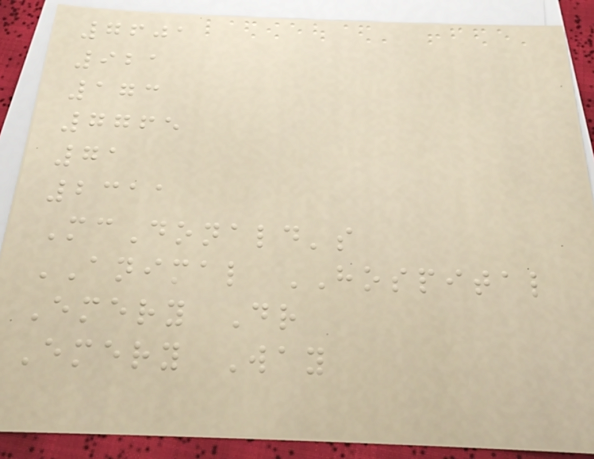7601
921
173
7765
71
2311
McDonald's
ANIMAL HOSPITAL
Emery Dr
Emery Way
